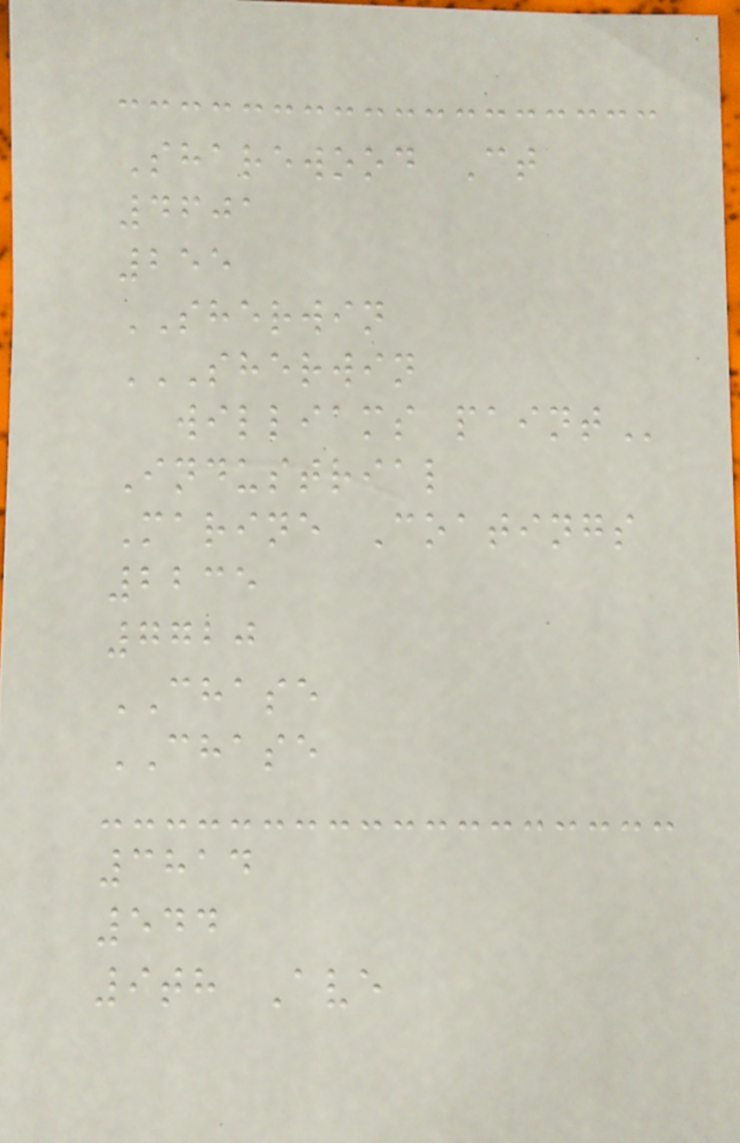Sharewood Ct
4601
255
SHERWIN
SHERWIN
WILLIAMS PAINT
Industrial
Marine Coatings
2235
7720
CHASE
CHASE
3814
544
9th Ave
